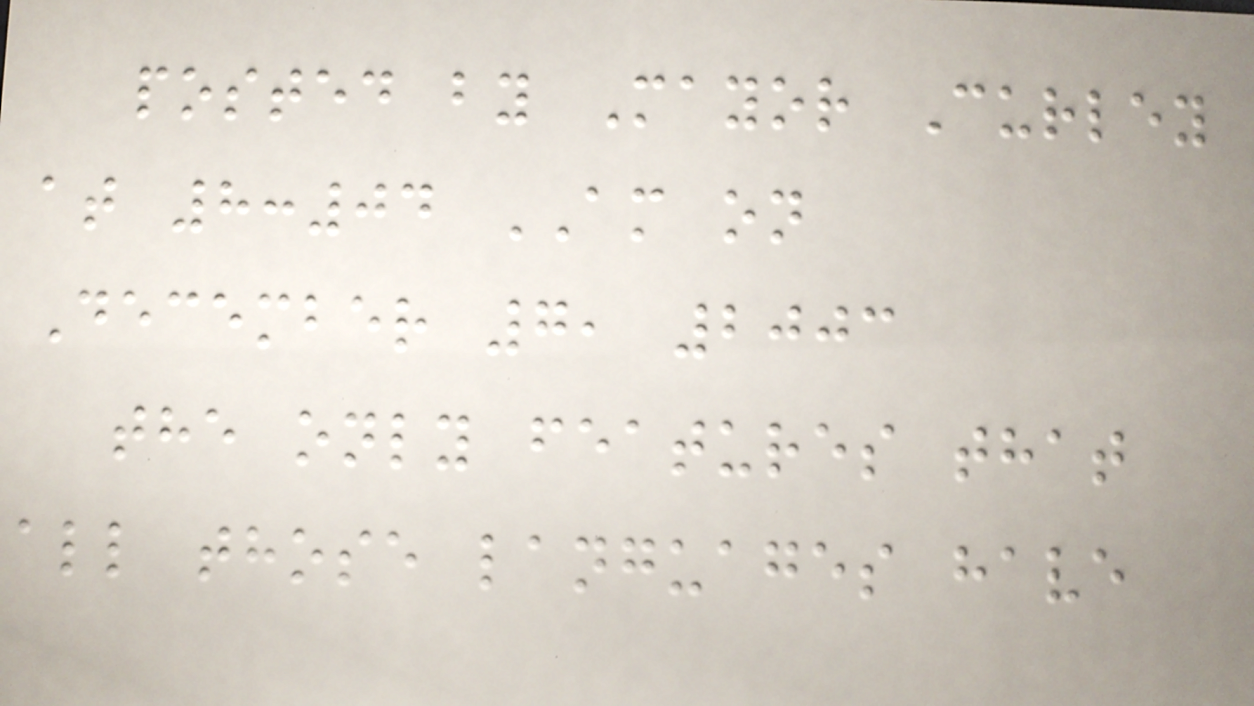posted by Mayor Curley
at 8:04 AM on
December 7, 2003
the only features that
all those languages have
